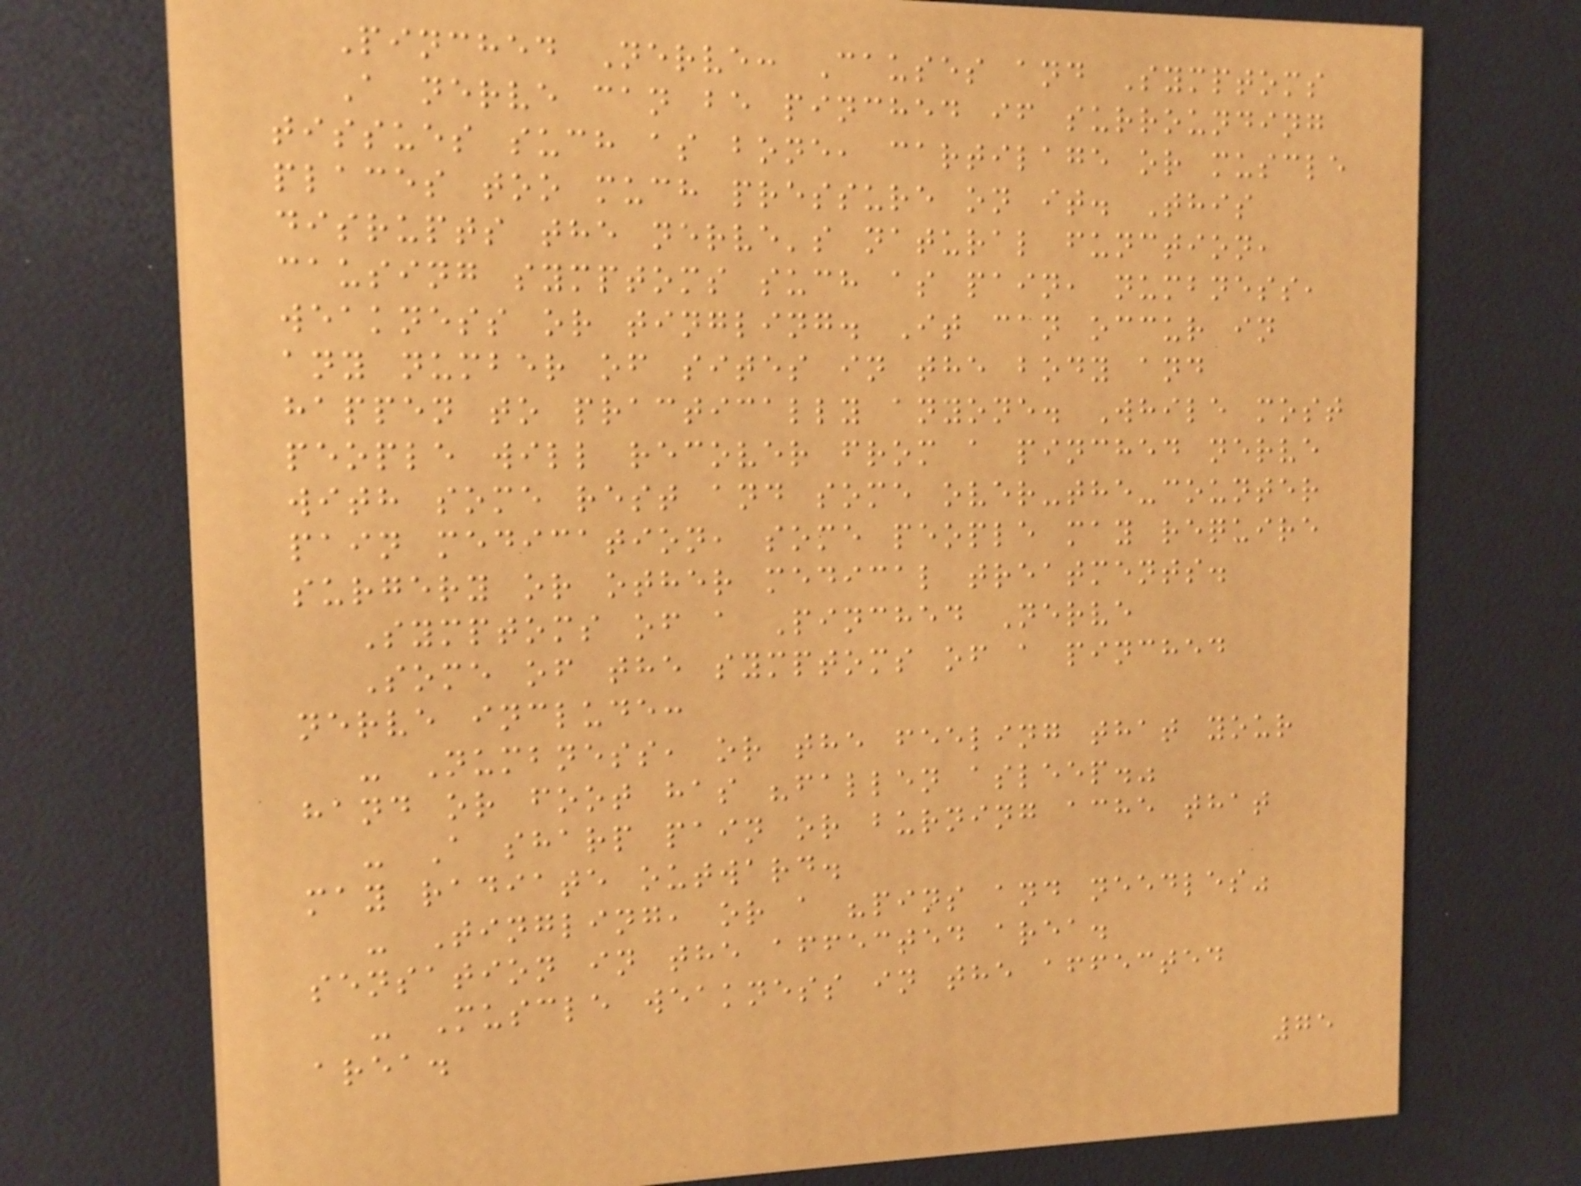Pinched Nerve: Causes and Symptoms
A nerve can be pinched if surrounding
tissues such as bone, cartilage or muscle
places too much pressure on it. This
disrupts the nerve's natural function,
causing symptoms such as pain, numbness,
weakness or tingling. It can occur in
any number of sites in the body and
happen to practically anyone. While most
people will recover from a pinched nerve
with some rest and some over-the-counter
pain medication, some people may require
surgery or other medical treatments.
Symptoms of a Pinched Nerve
Some of the symptoms of a pinched
nerve include:
- Numbness, or the feeling that your
hand or foot has "fallen asleep."
- A sharp pain or burning ache that
may radiate outward.
- Tingling, or a "pins and needles"
sensation in the affected area.
- Muscle weakness in the affected
area.
75
